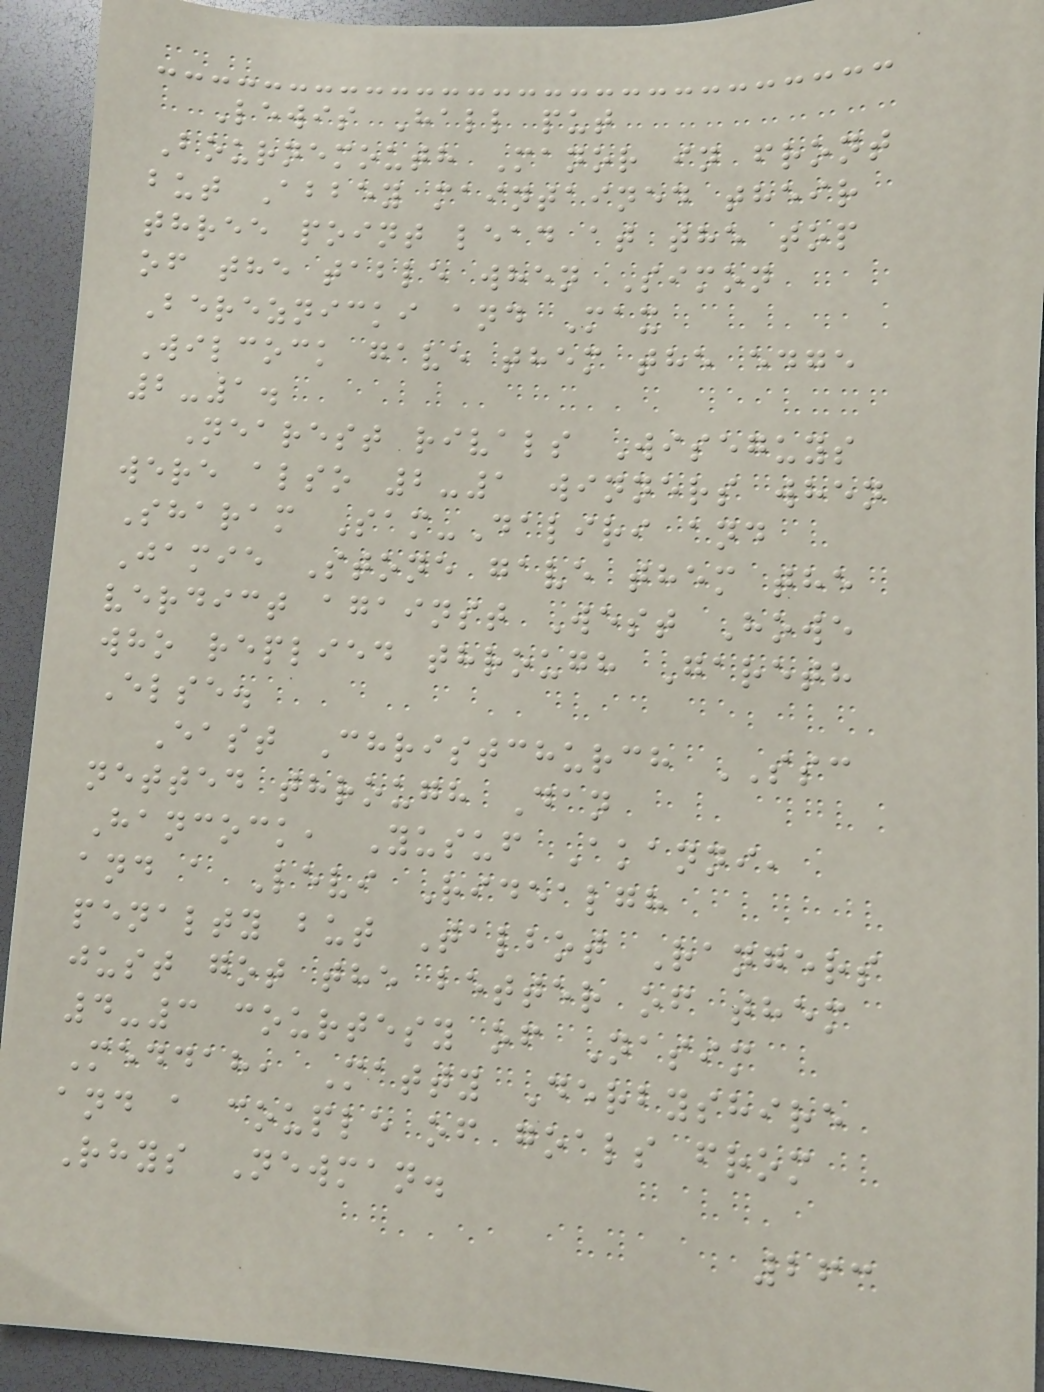Lewis Hall put
Bournemouth Manor in front
but Abbey maintained their
three point lead at the top
of the table when Simon
Bereznicki and Max
Wilcock gave them the edge
2-1.
Nearest rivals Wiseguys
were also 2-1 winners when
Sharam Sam-Daliri and
Jamie Stone gave them the
verdict against West Howe
who replied through Gareth
Else.
East Christchurch SSC
netted through Dan
Hancock, Yusuf Akanni,
and a Levi Ridealgh
penalty but Talbot Rangers
just got the better of them
4-3 courtesy of Nasim
Meddah, Matty Derbyshire
and a couple of goals from
Rhys Newman.
263
